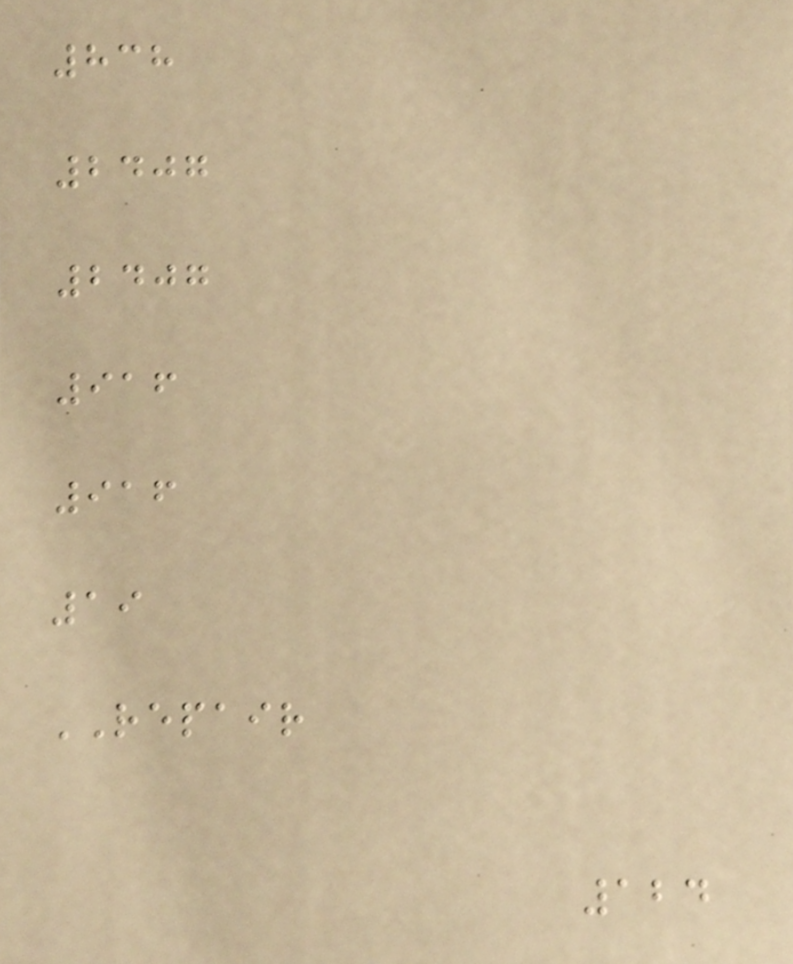838
2407
2407
916
916
19
REPAIR
124
